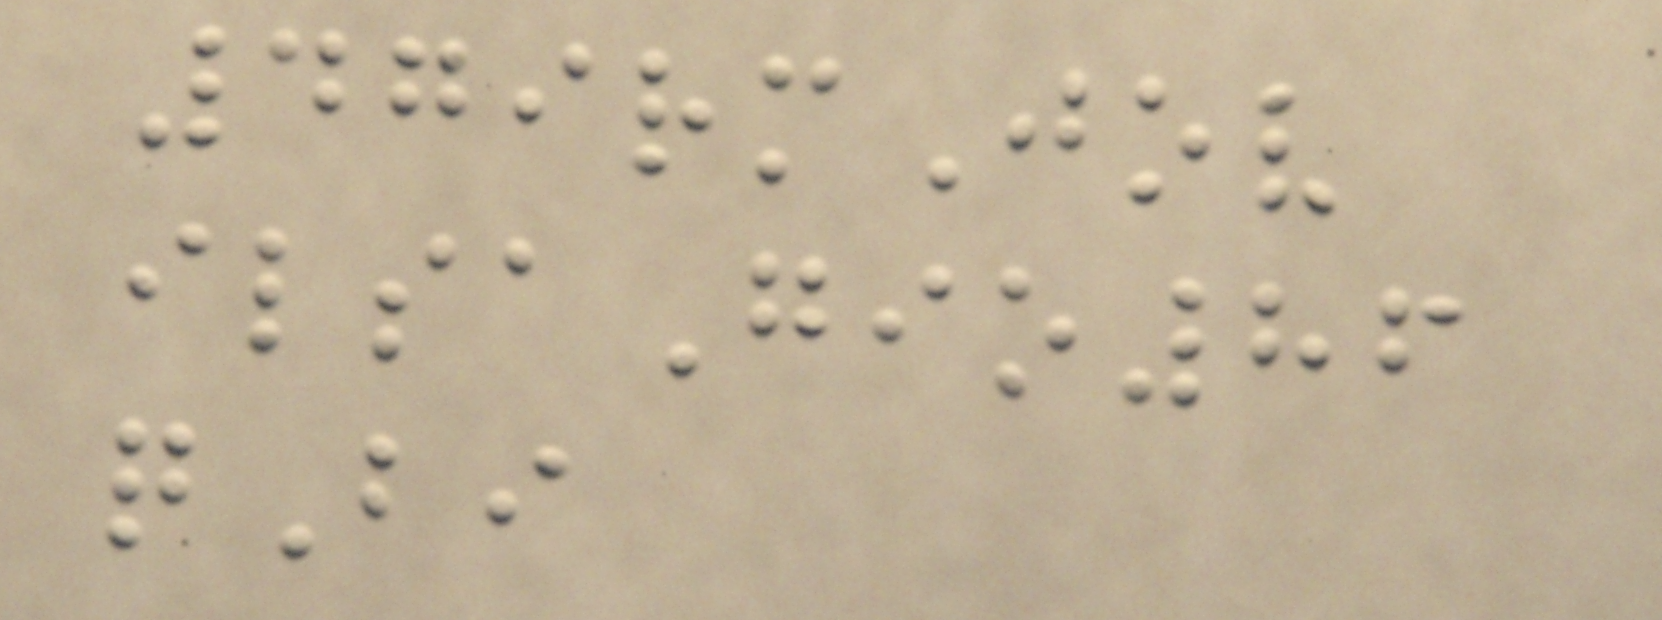479rmJov
ilsaGio86
qBi
